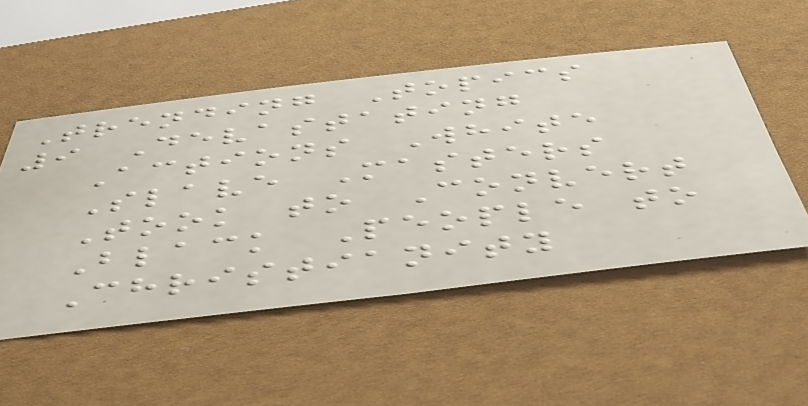Trending Topics
9 Devastating
Actions White
Slave Masters
Took to Convert
Black People to
Christianity
